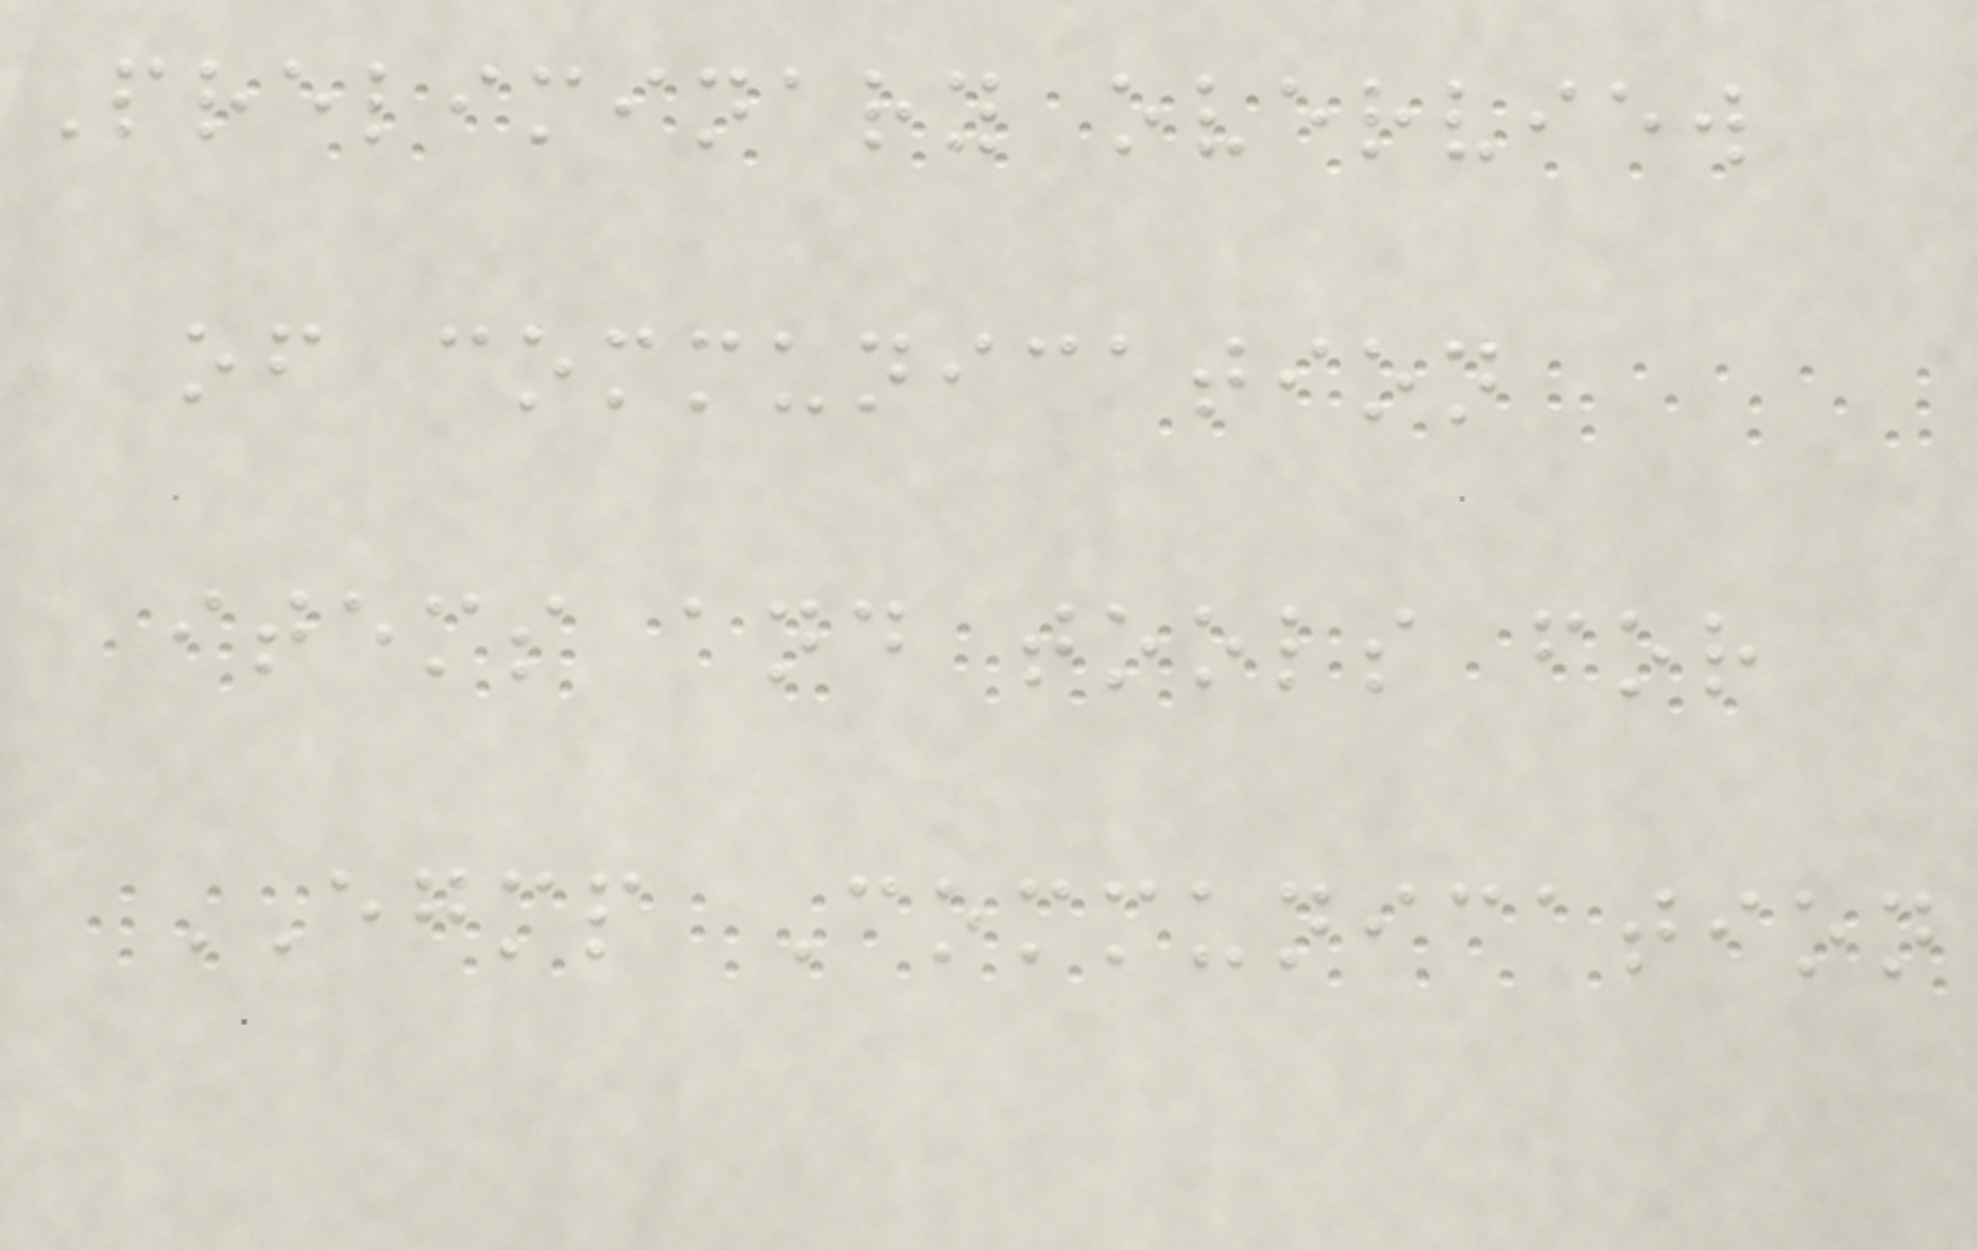Preliminary overview
of communication
items and tools for
EGMP Communication
